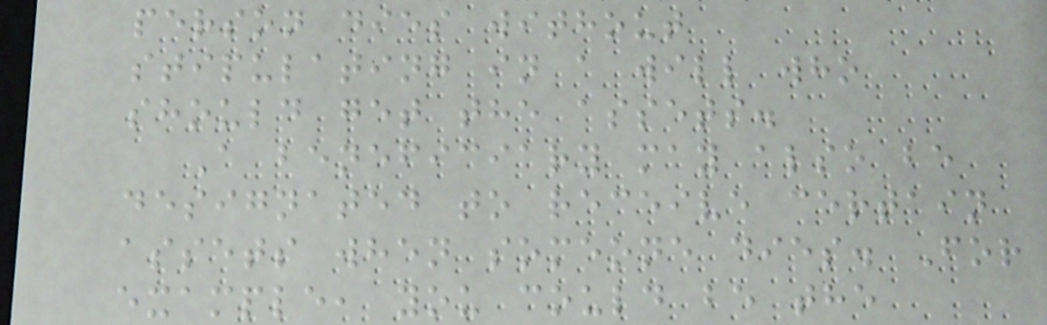person dies without
stipulating in a will who
should get the assets.
A beneficiary may also be
designated to receive certain
assets when someone dies. For
example, you could be the
